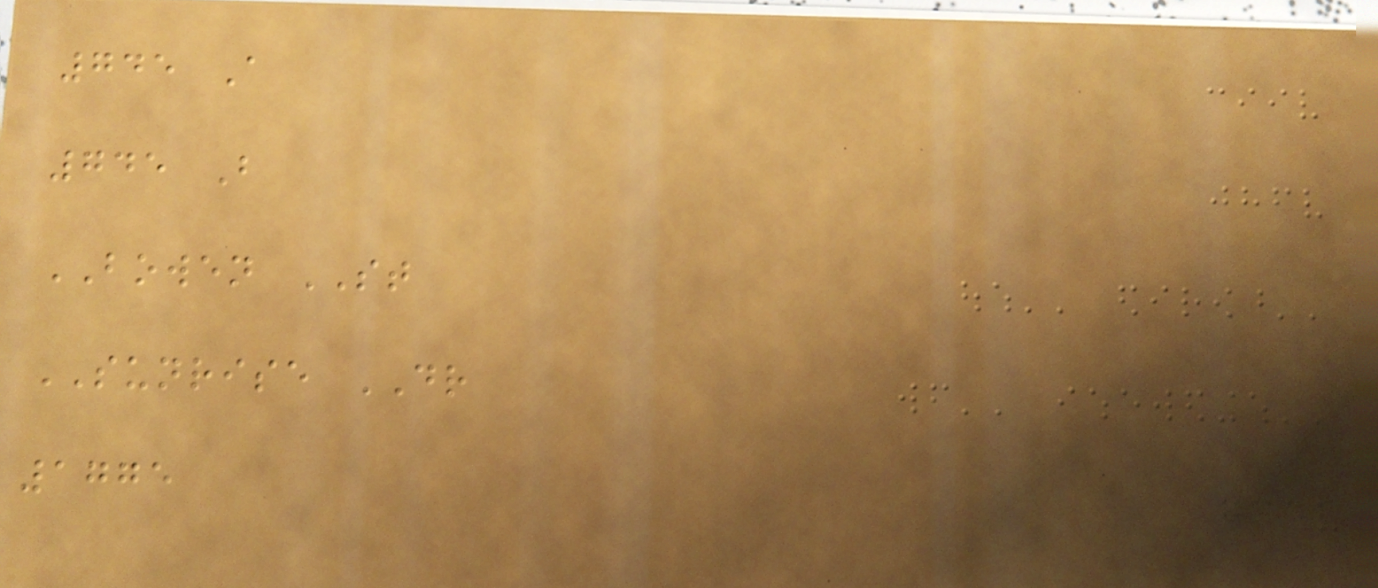745 A
745 B
BOWEN ST
SUNRISE DR
1775
